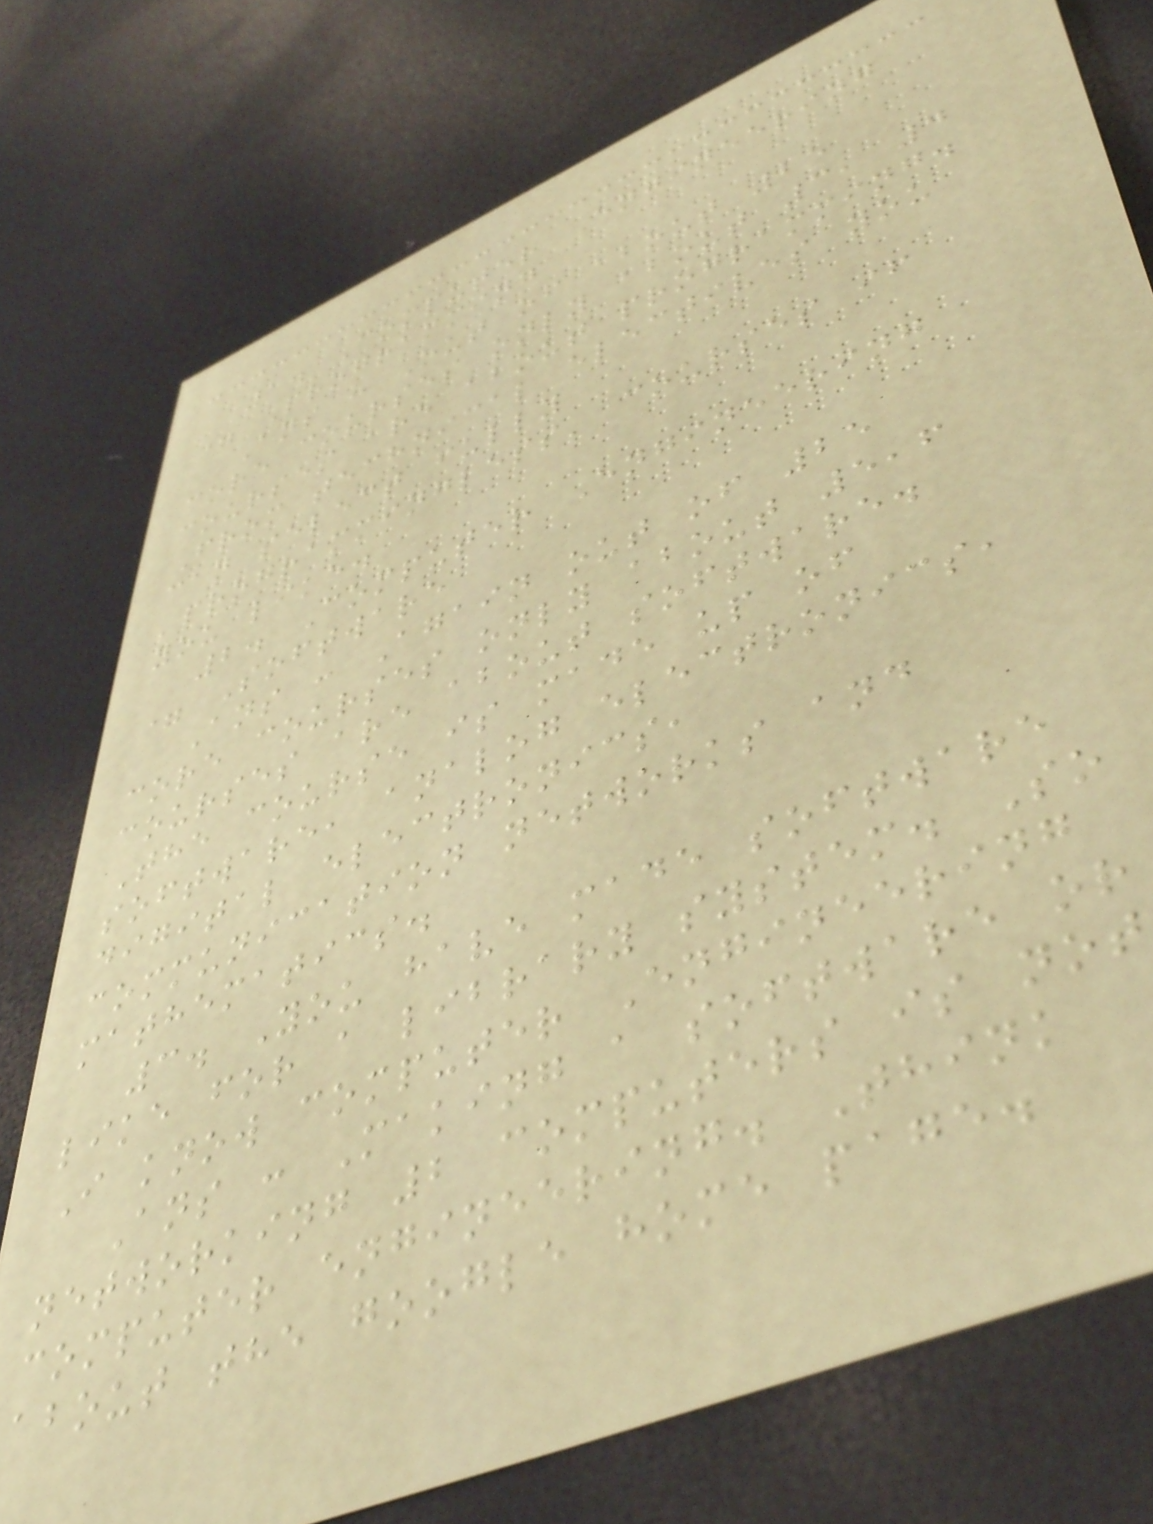1. Computer Engineering
= Programming
Ans : Out of about 25
core courses only about 3, 4
courses are about programming.
From technical electives you
can select fully
'programmingless' courses if
you like.
2. Computer Engineering
= Software
Ans : Again out of 25
core courses only about 5,6
courses are about software.
The course is made up of
software, analog electronics,
digital electronics,
communication networks and
mathematics.
3. You have made software
like for a library system. So
I know computer Engineering
Ans : Making a software or
networking 2 computers is not
computer engineering. Think
about the google home page.
